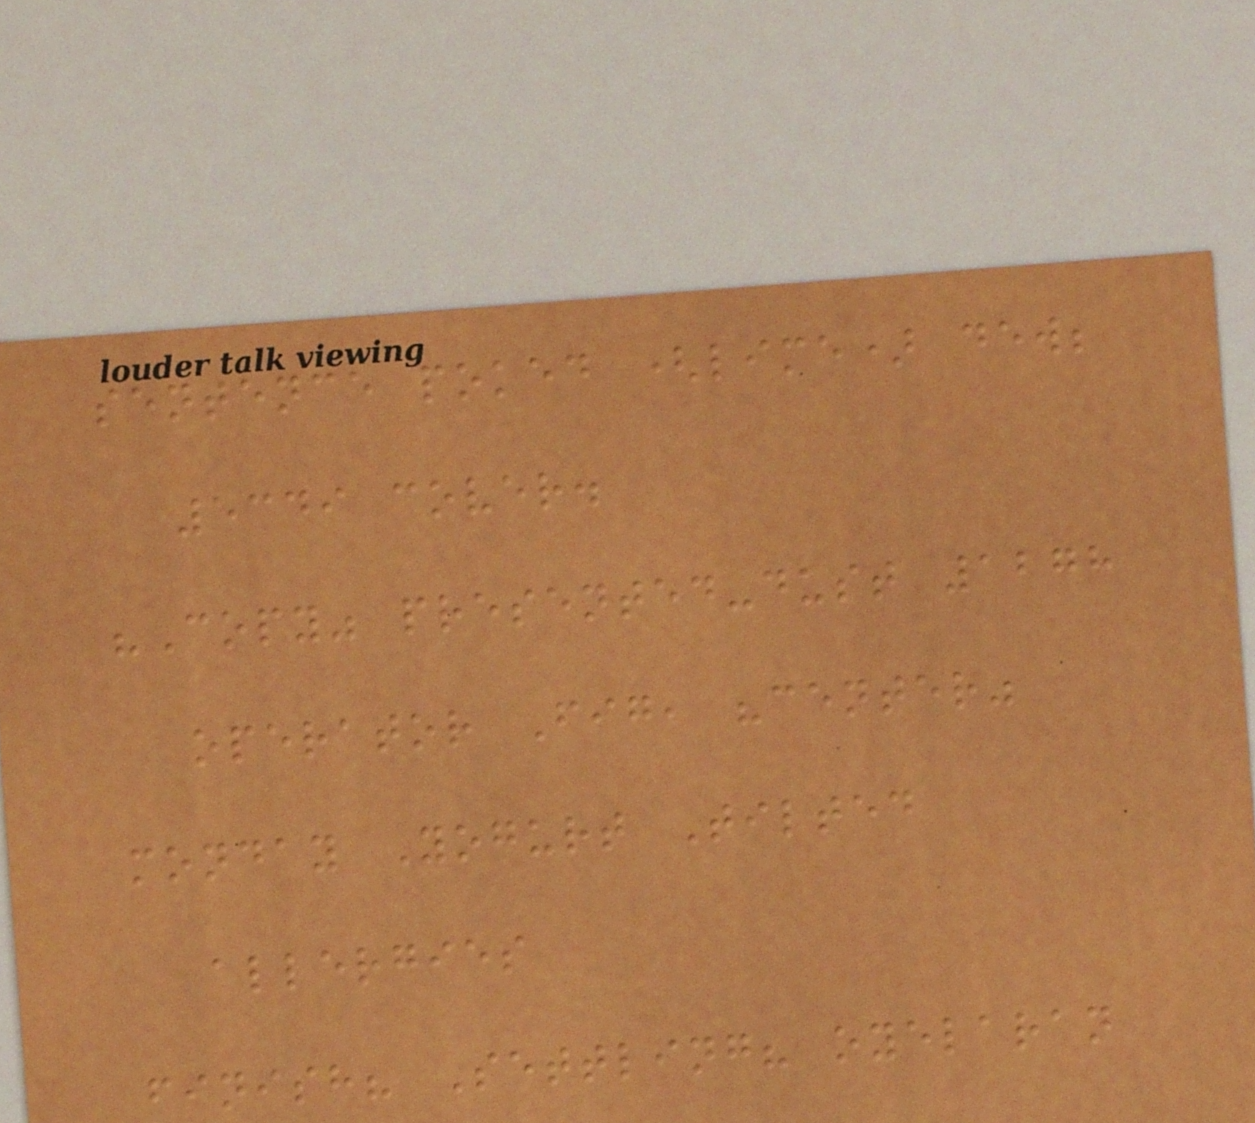sentence poked (lime) dew;
5349 cover.
"Copy" presented-dust 1278
operator Fig, "center"
monday Yogurt Tilted
allergies
finish? Settling? oyelaran
